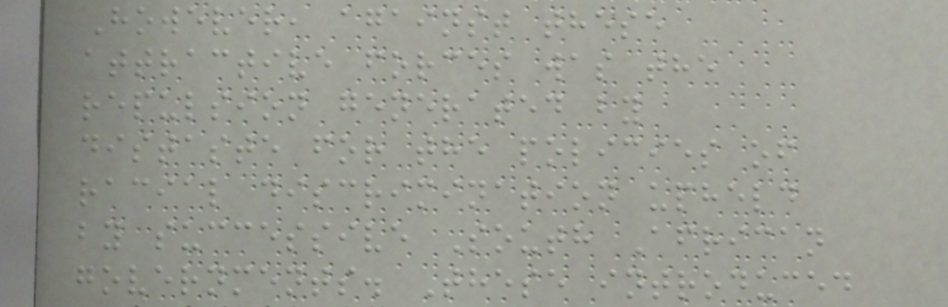However, against these
attractive forces was the
repulsion generated by
distaste for the policies of
racial discrimination upheld
by successive South African
governments. These introduced
